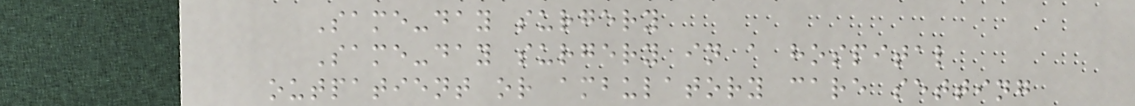Same-day surgery
Same-day surgery in a hospital
outpatient or ambulatory care setting
